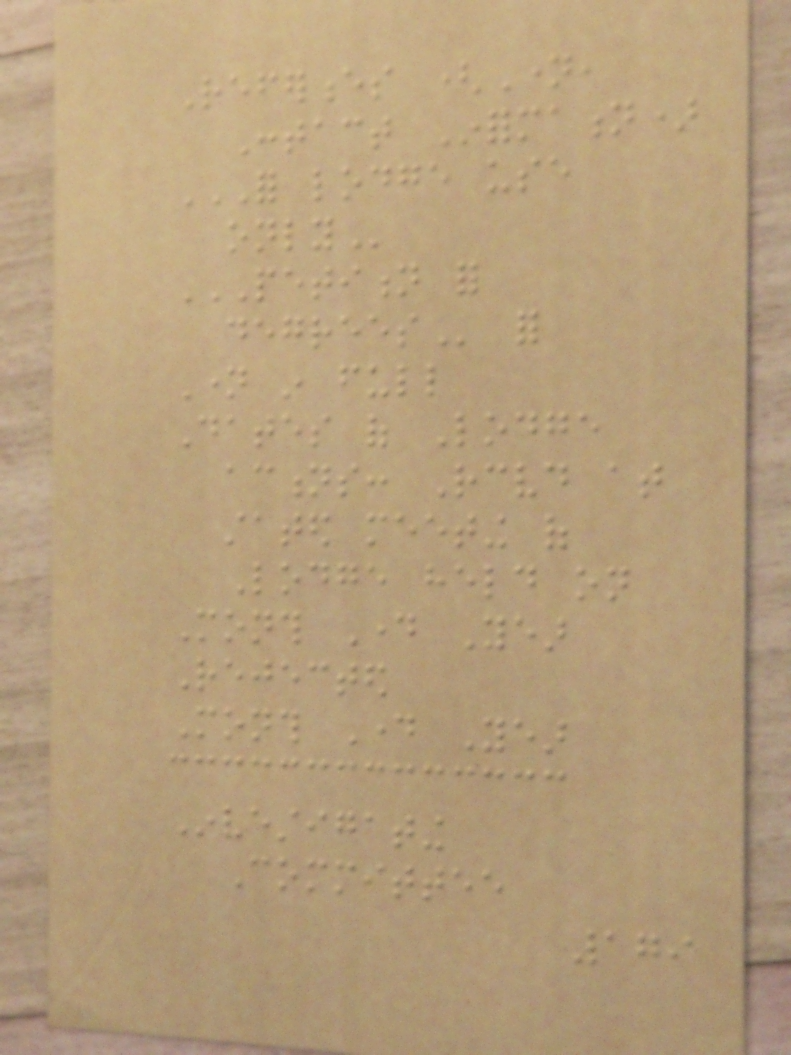References (Name,
Contact Information)
FOR LODGE USE
ONLY
PETITION FOR
DEGREES for
Name in full
Dates of Lodge
actions: Received at
stated meeting of
Lodge held on
Month Day Year
Rejected
Month Day Year
Investigating
Committee
179
